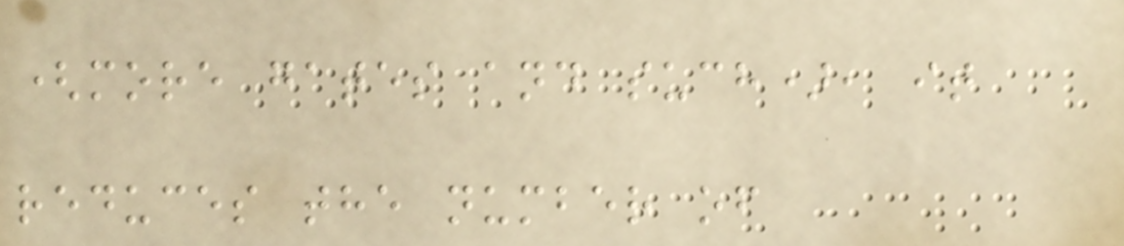(more gates and such), it
reduces the number of
